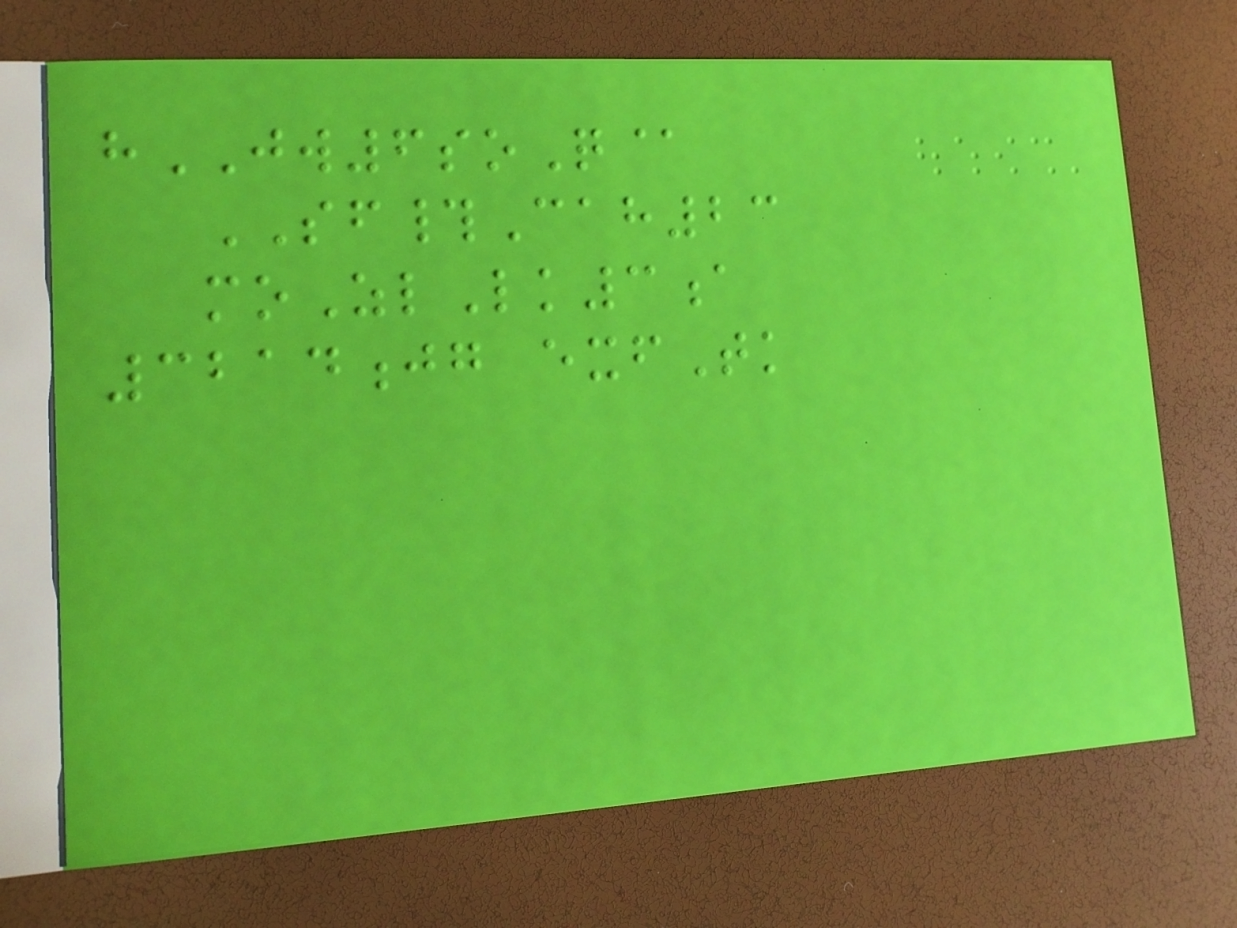hJW6soQ@
SF#Cah23
moZlLk3a
3214jg exfTk
